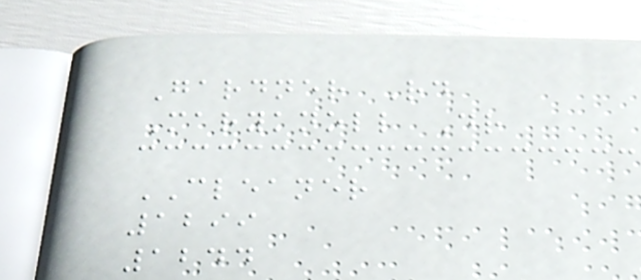Gardner Rd
Maryknoll Dr
CLEANER
1299
1244
